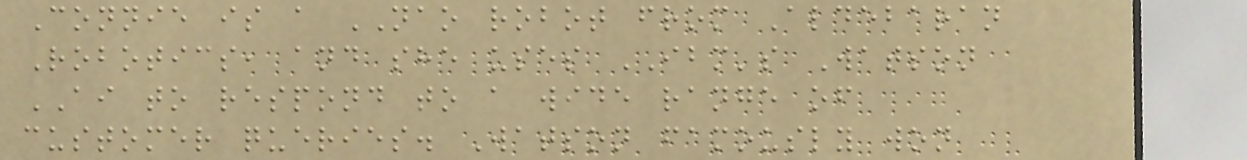Connie is a NAO robot from Aldebaran
Robotics, and she uses IBM's Watson
AI to respond to a wide range of
customer queries. Watson famously won
